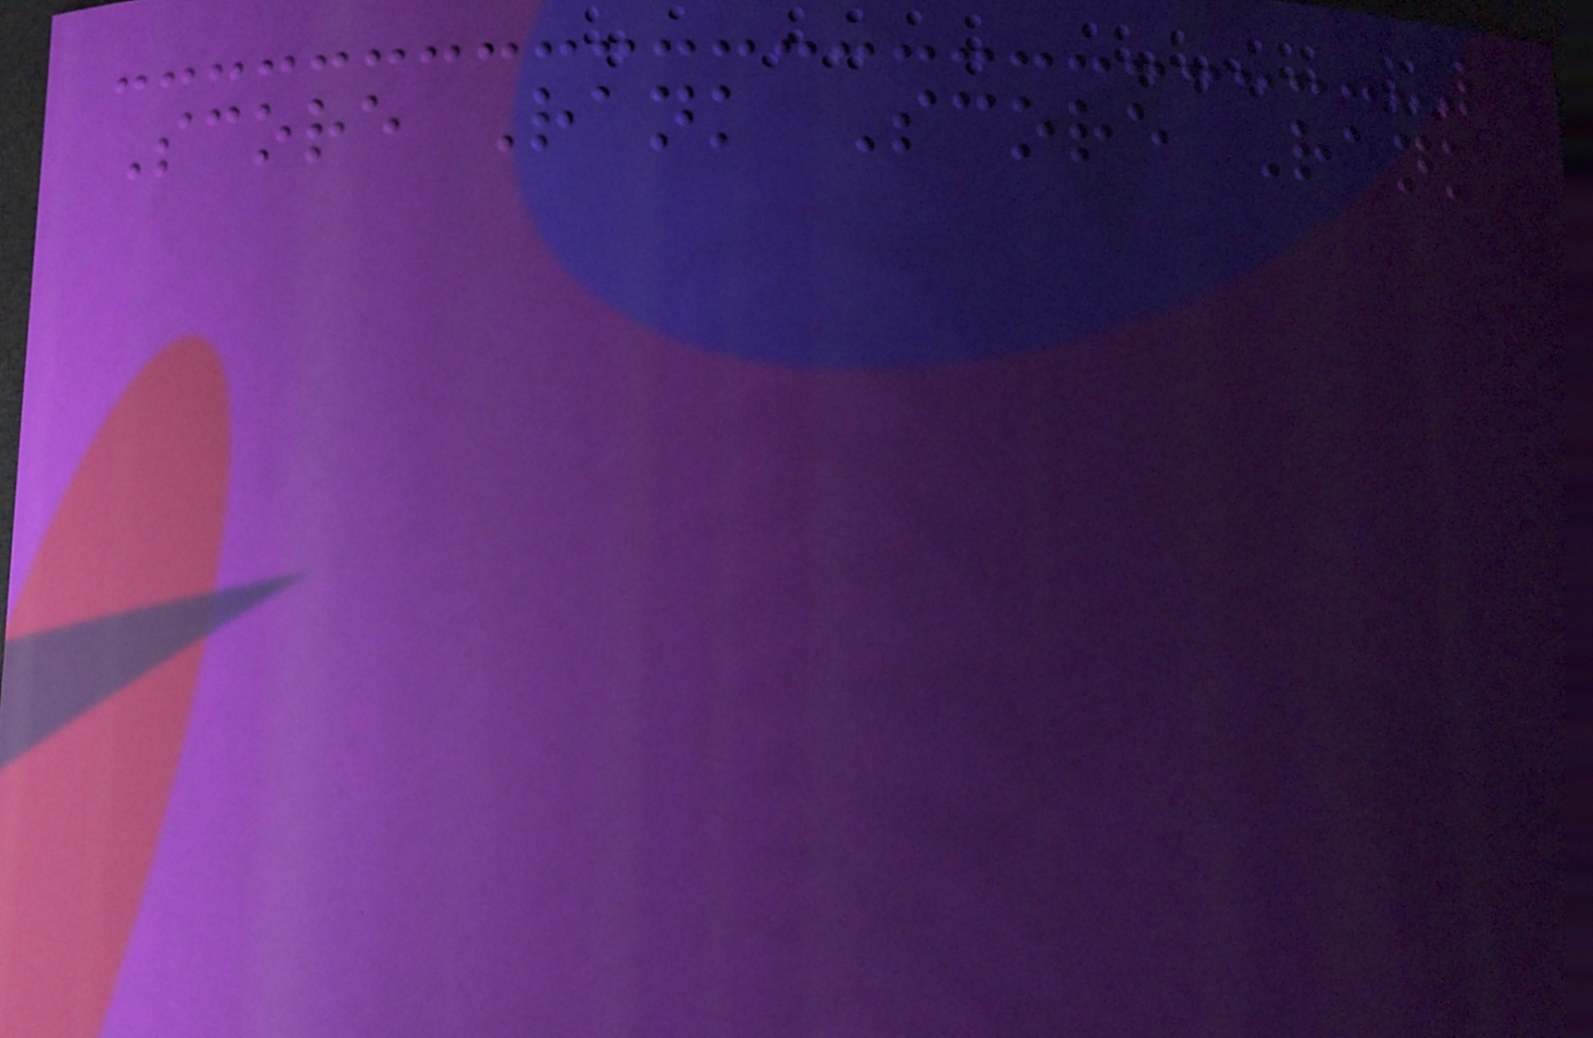Score Rank Score Rank
